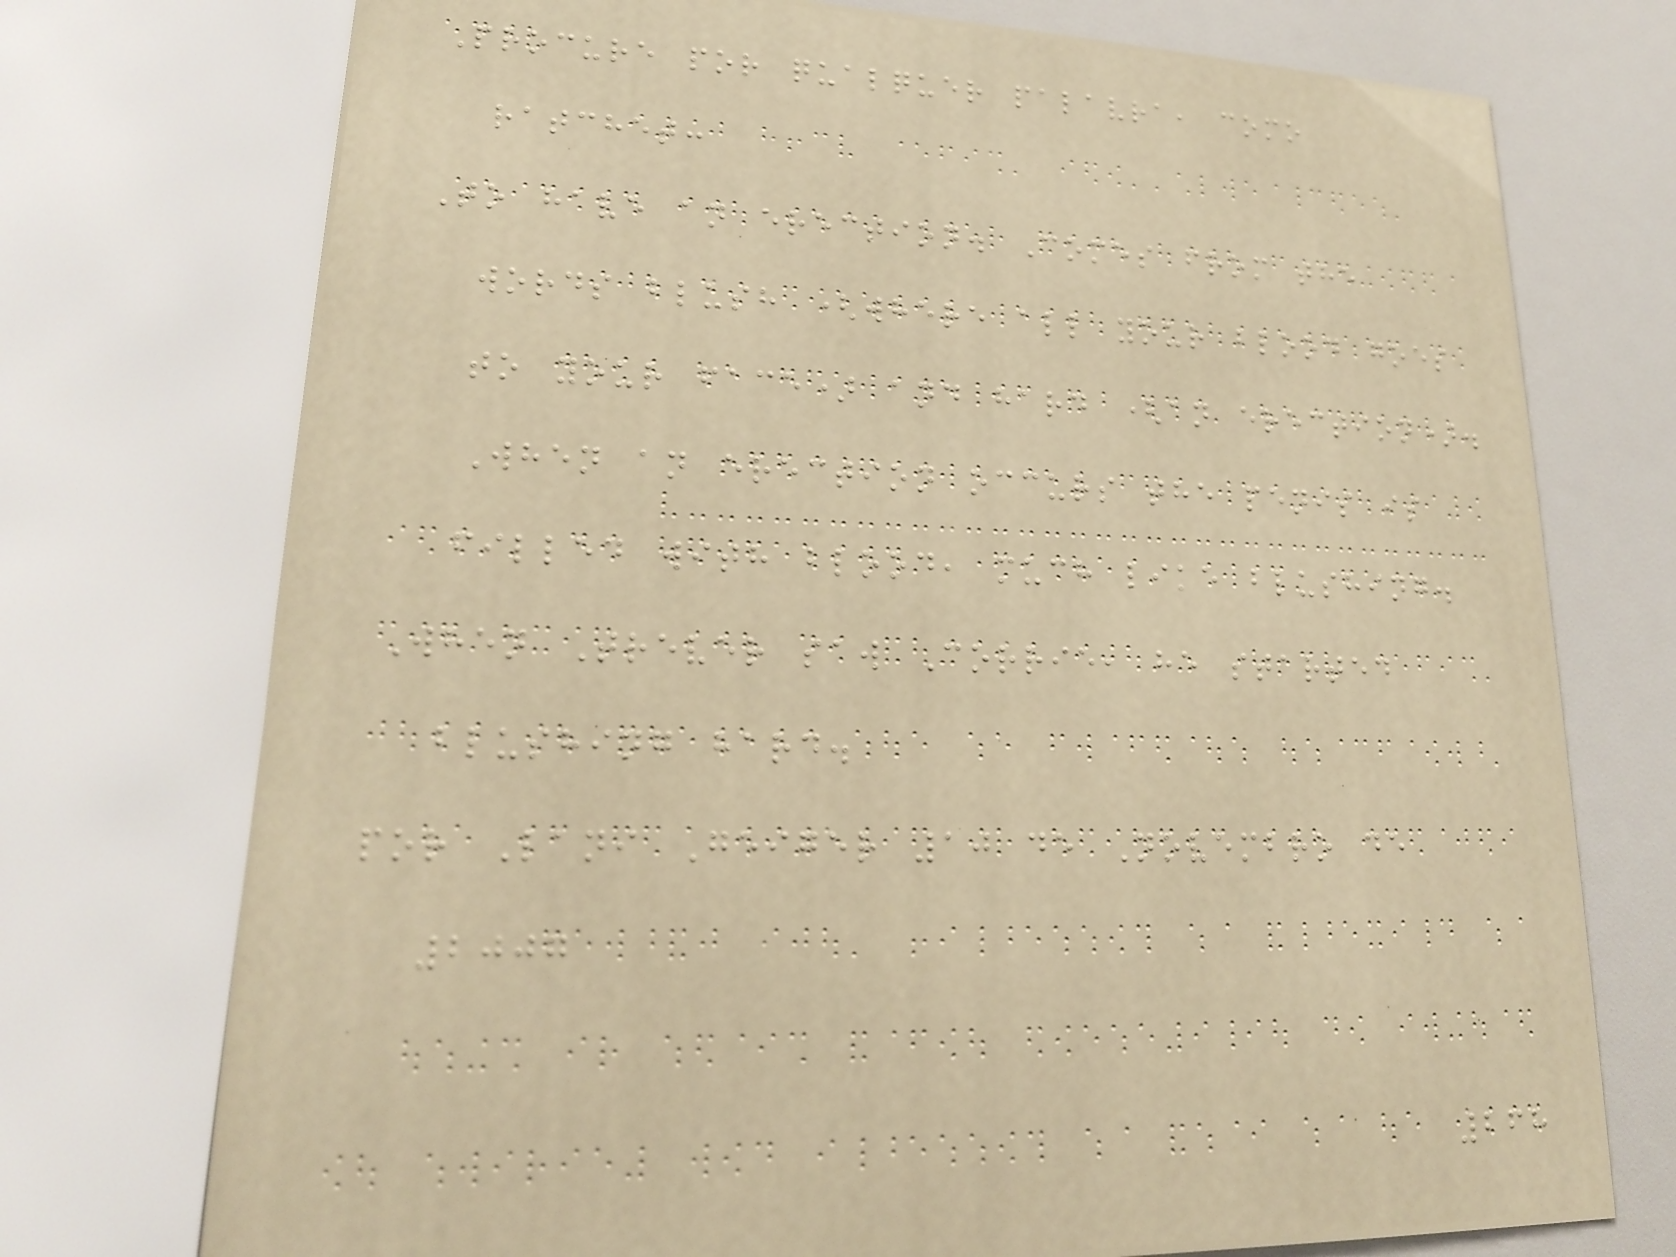Procure por qualquer palavra, como
ratchet:
To have an erection. Comes from the
words blush (where all your blood goes
to your face) and hard (an erection).
When an erection occurs the penis is
filled with blood, much like blushing.
When Trever saw Corrie, he started
blushing hard.
por Lani Geiger 10 de Novembro de
2007
268
